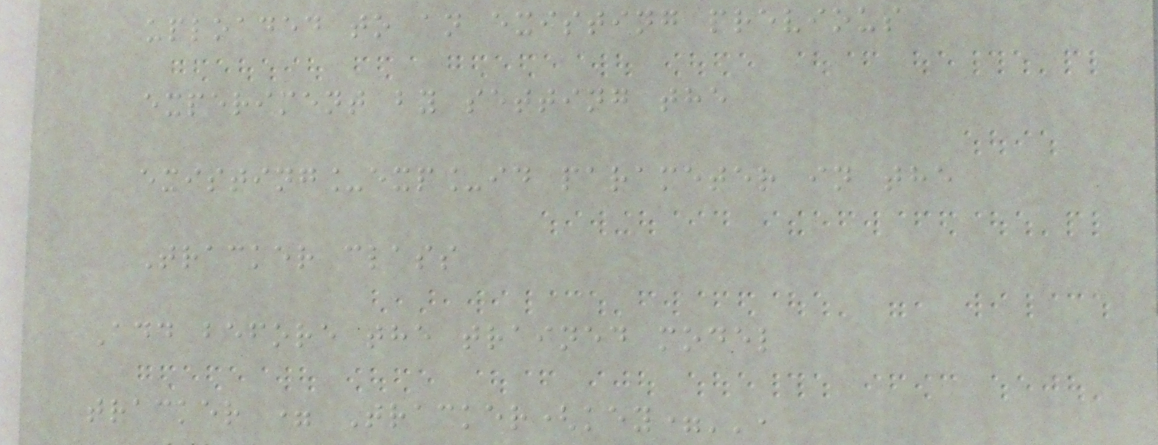uploaded to an existing previous
experiment by setting the
existing_exp_id parameter in the
Tracker class
Add before the trained model
tracker = Tracker(key='',
